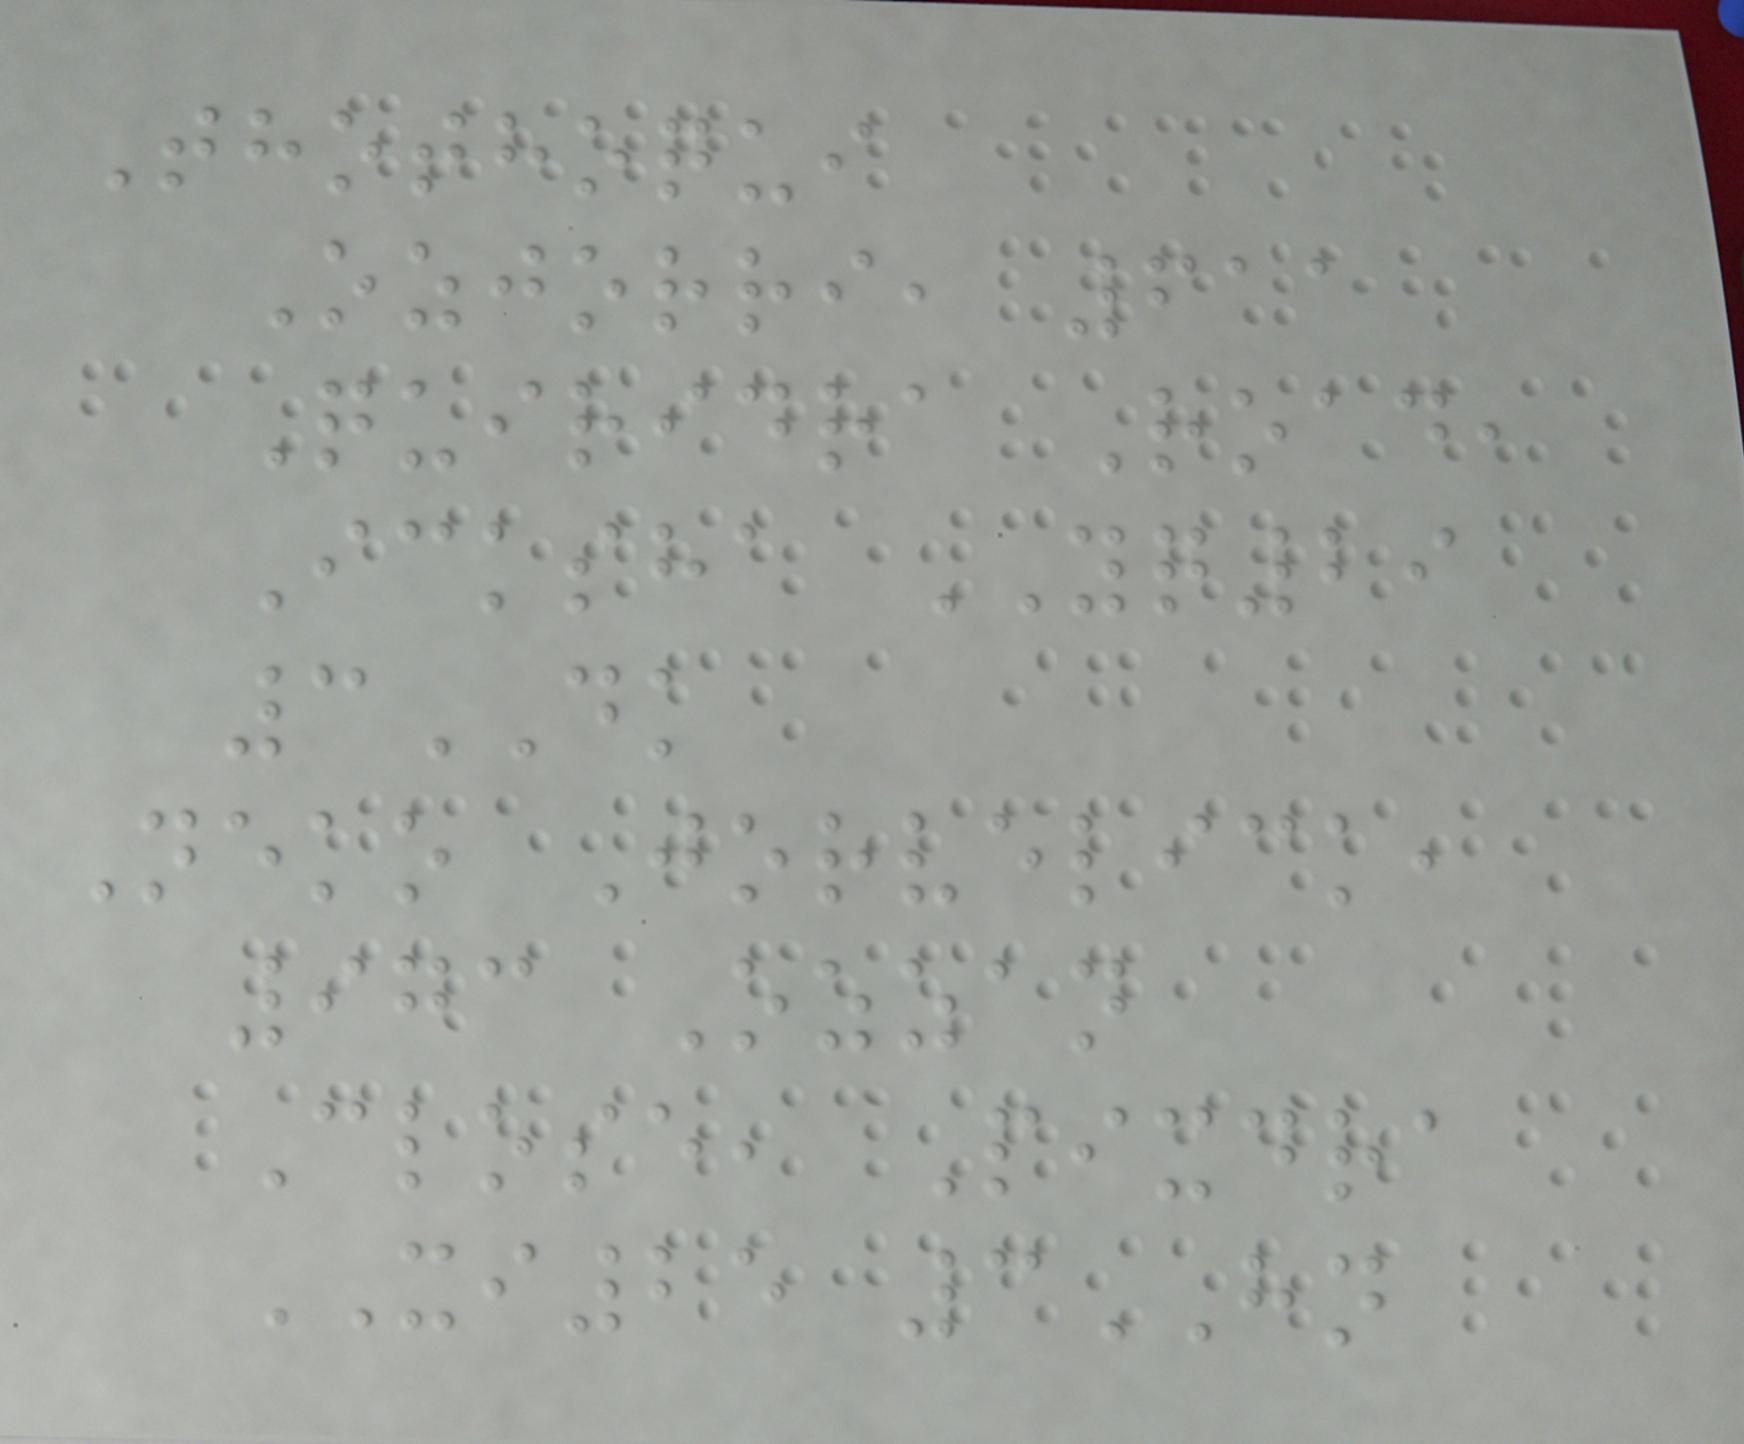Thothoqui
Ozjorri, 611
Quiridra Road,
Icksha YQ29
3DK
Neko Jorvelick,
973 Ozzan
Close, Pixdra
XI25 3HN
